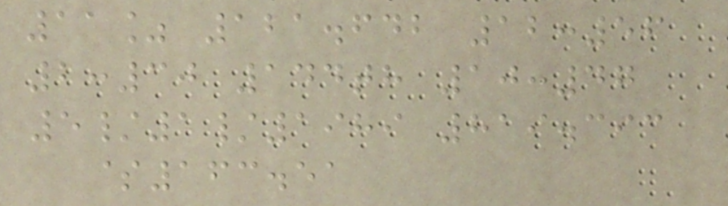11% 121.642 12:56
2:30 144th 10:47
5/1/1989 819.393
$163.51
